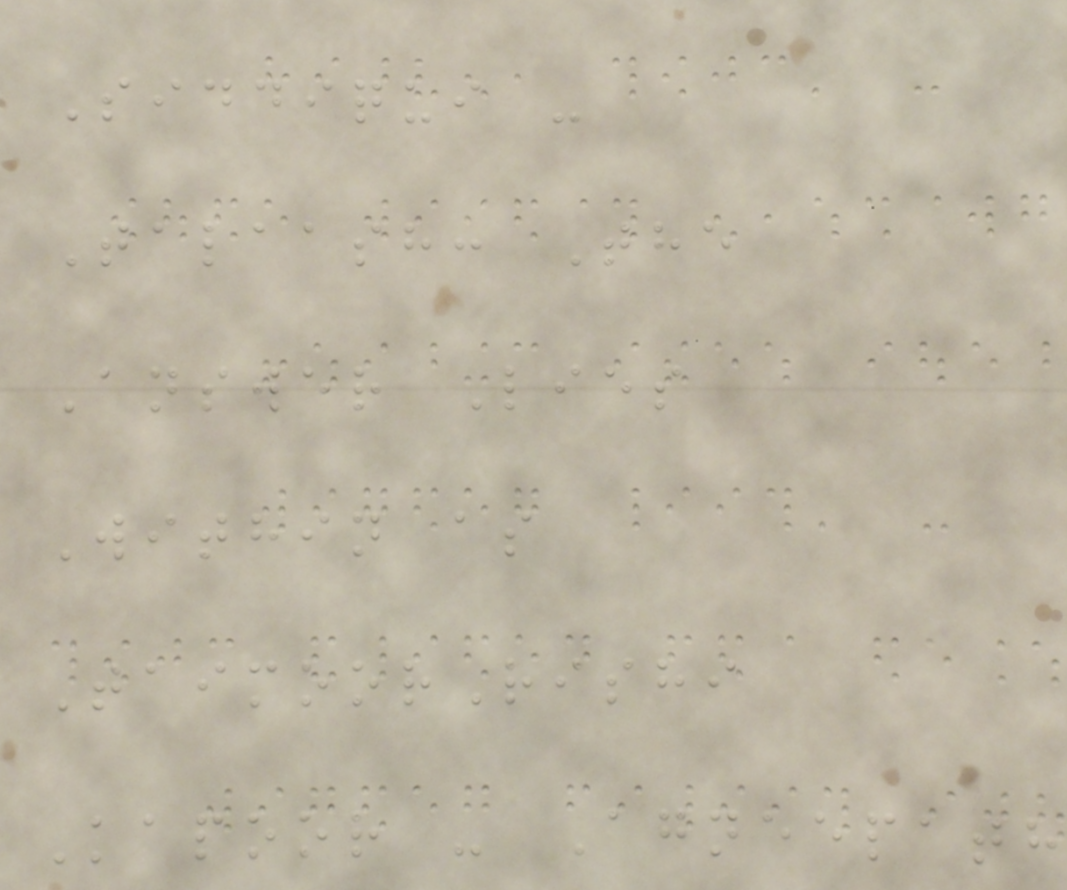Siddiqui -
Talaash: The
Answer Lies
Within as
TaimoorRishi
Kapoor - Agneepath
